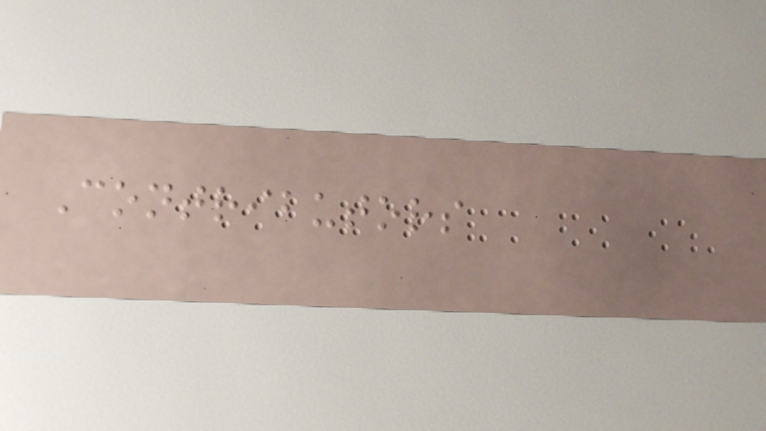Contributors
